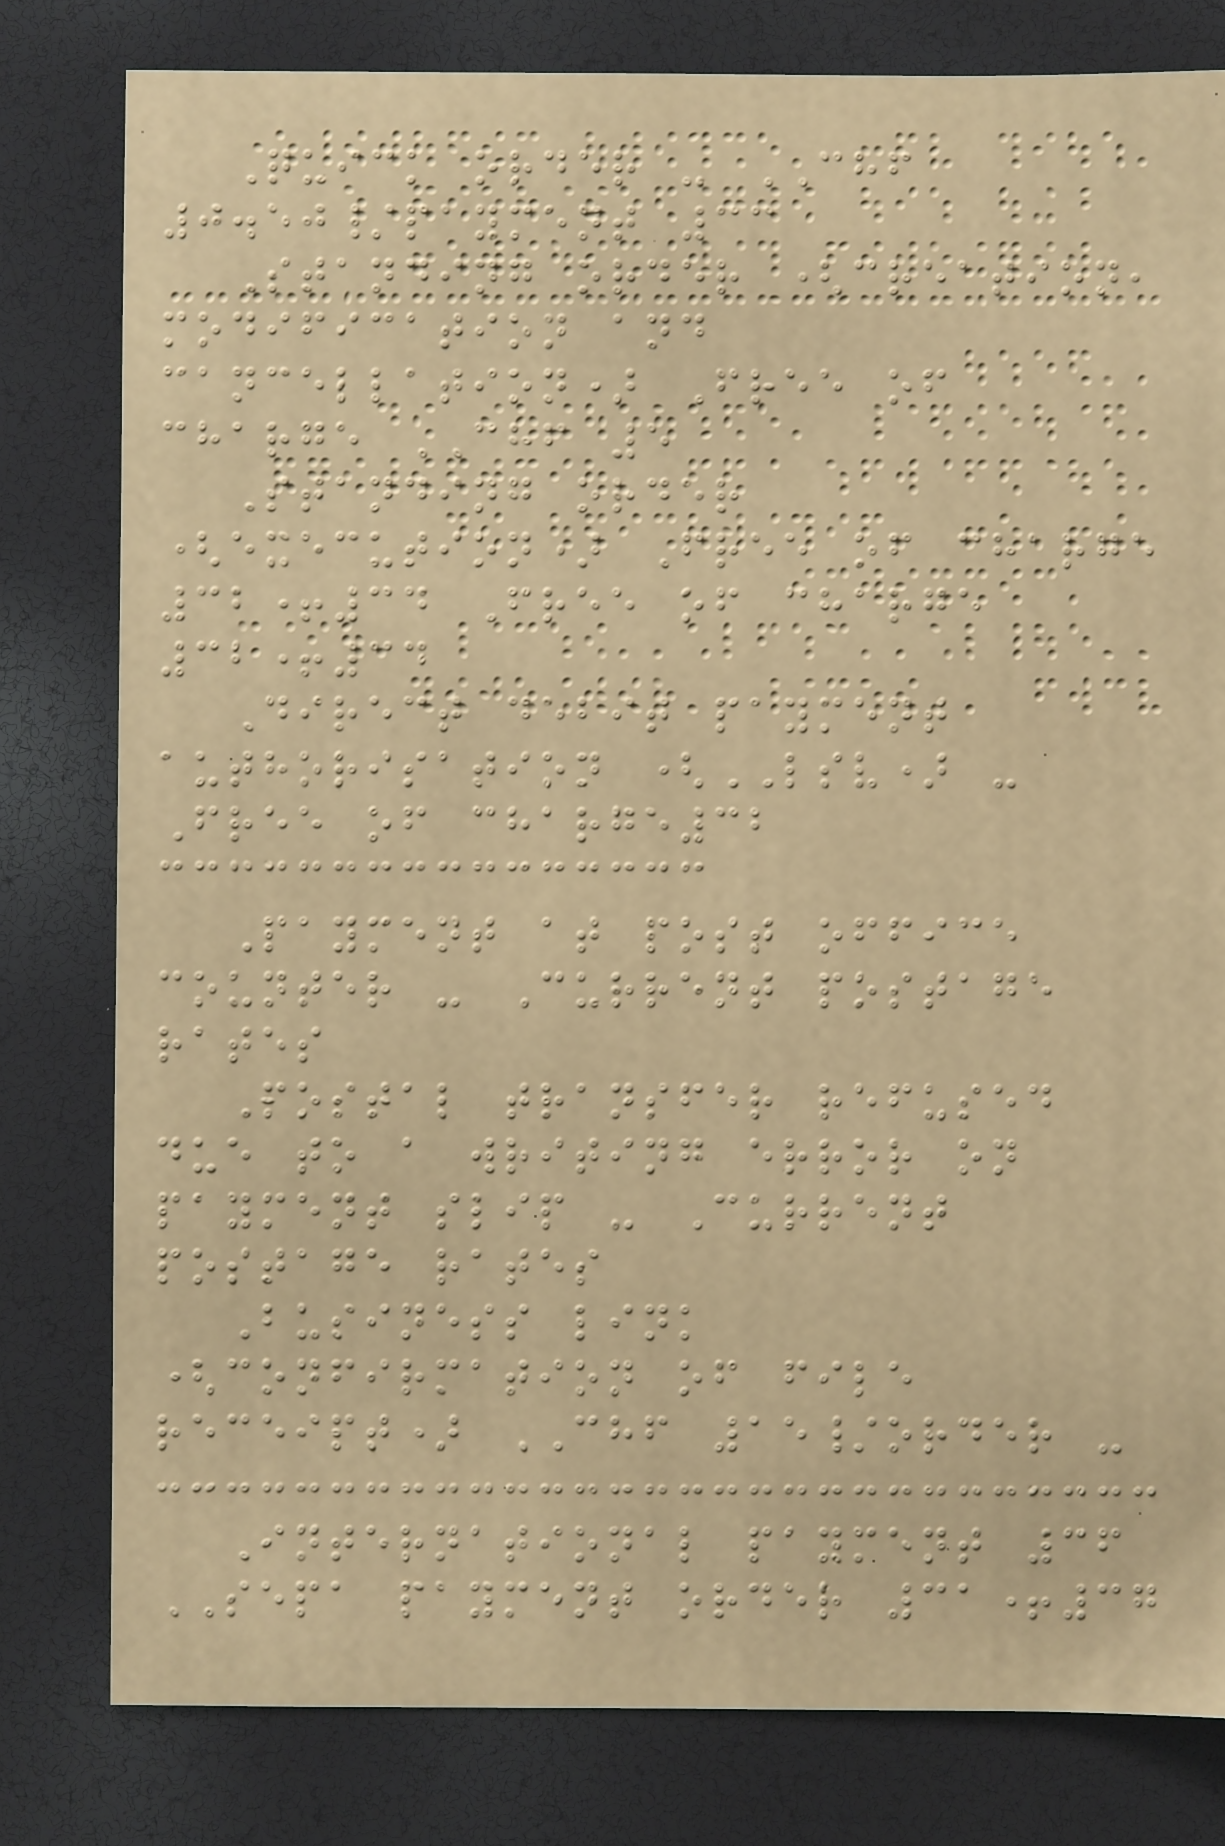Quick order - CHF
0.50/payment 33
Standing order (creation,
modification and
cancellation) Free of
charge CHF 5
Standing order
(execution) Free of charge
32+34 Free of charge
32+34
Direct debit payment
authorisation (LSV) -
Free of charge32
Payment at post office
counter - Current postage
rates
Postal transfer refused
due to a writing error on
payment slip - Current
postage rates
Business link
(confirmation of file
receipt) CHF 15/order -
International payment 36
SEPA payment order 31+37
